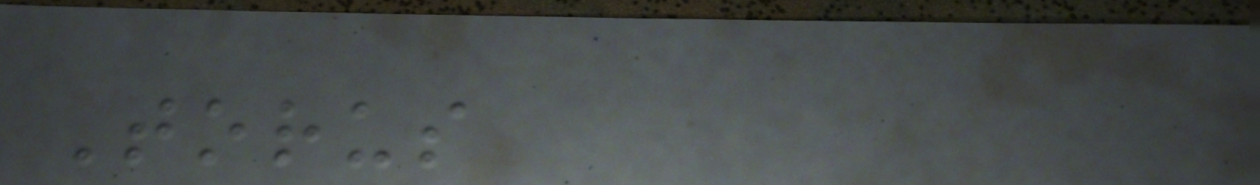Torus
